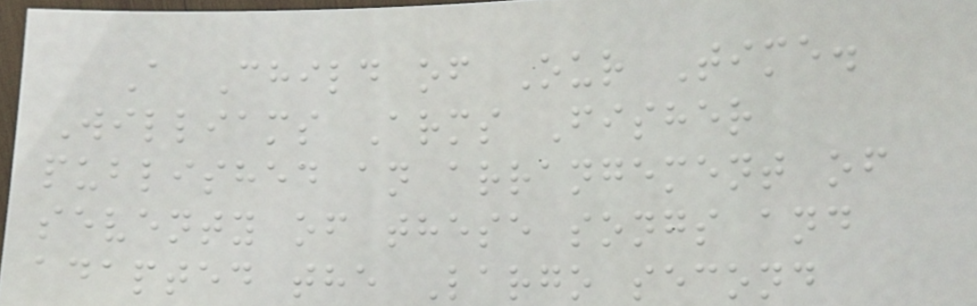A Child of Our Time.
Williams Arms Fisher
published an arrangement of
seventy of these songs and
adapted the Largo second
